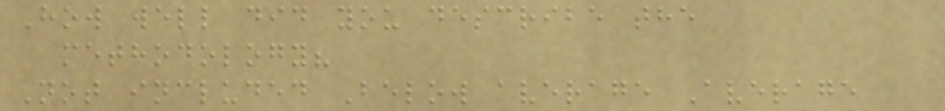How well did you describe the
methodology?
Not included Below average Average
